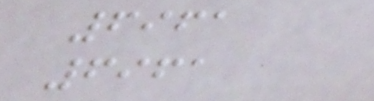6961
6961
